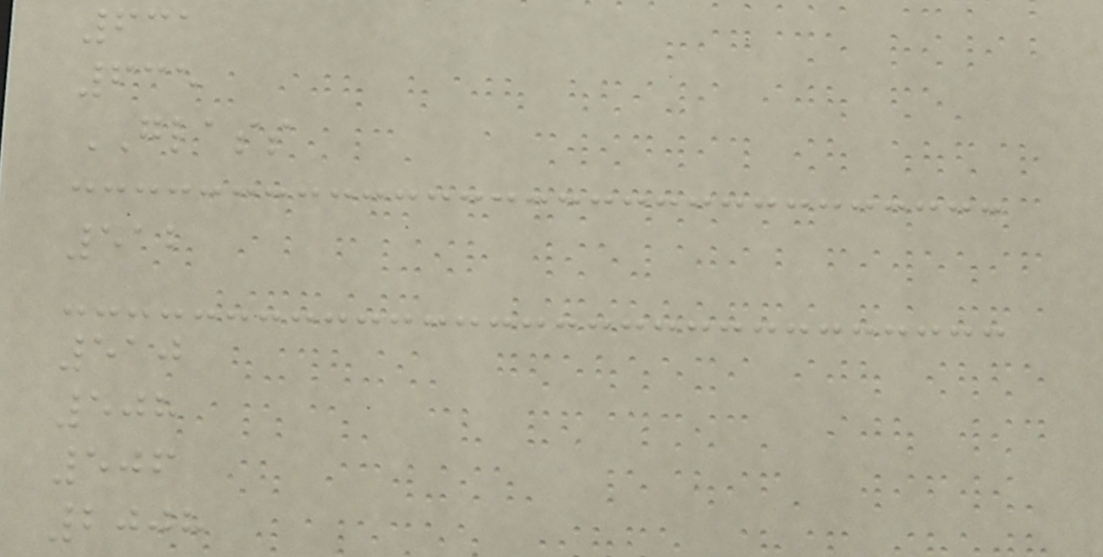631
635
GLASS
512
510
508
506
2008
